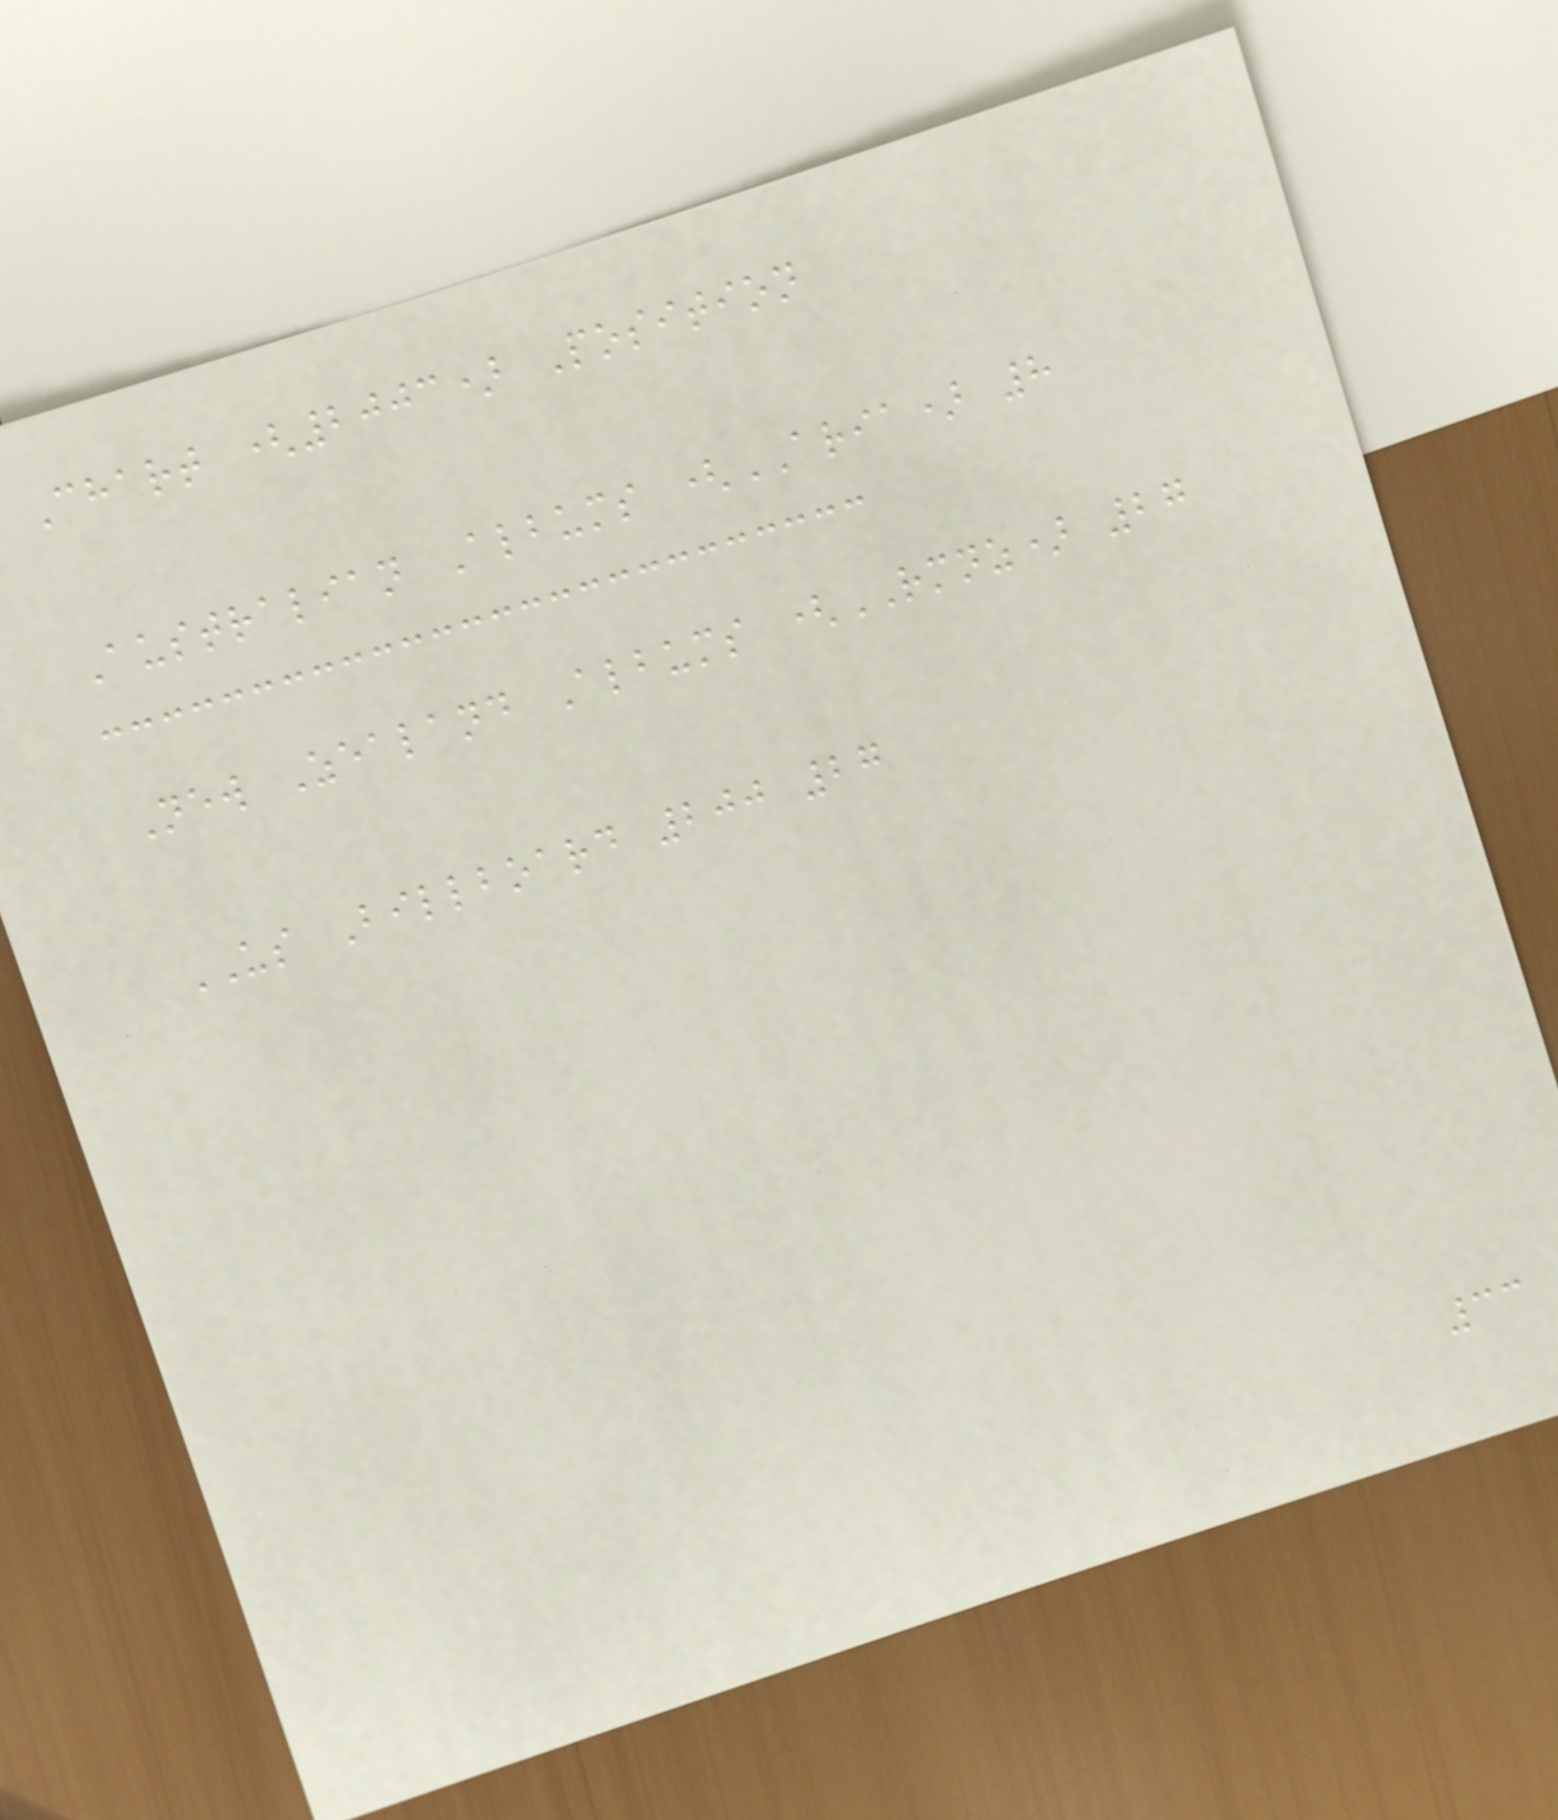Chart (2003) Position
Australian Albums (ARIA) 8
New Zealand Albums (RMNZ) 27
US Billboard 200 27
33
